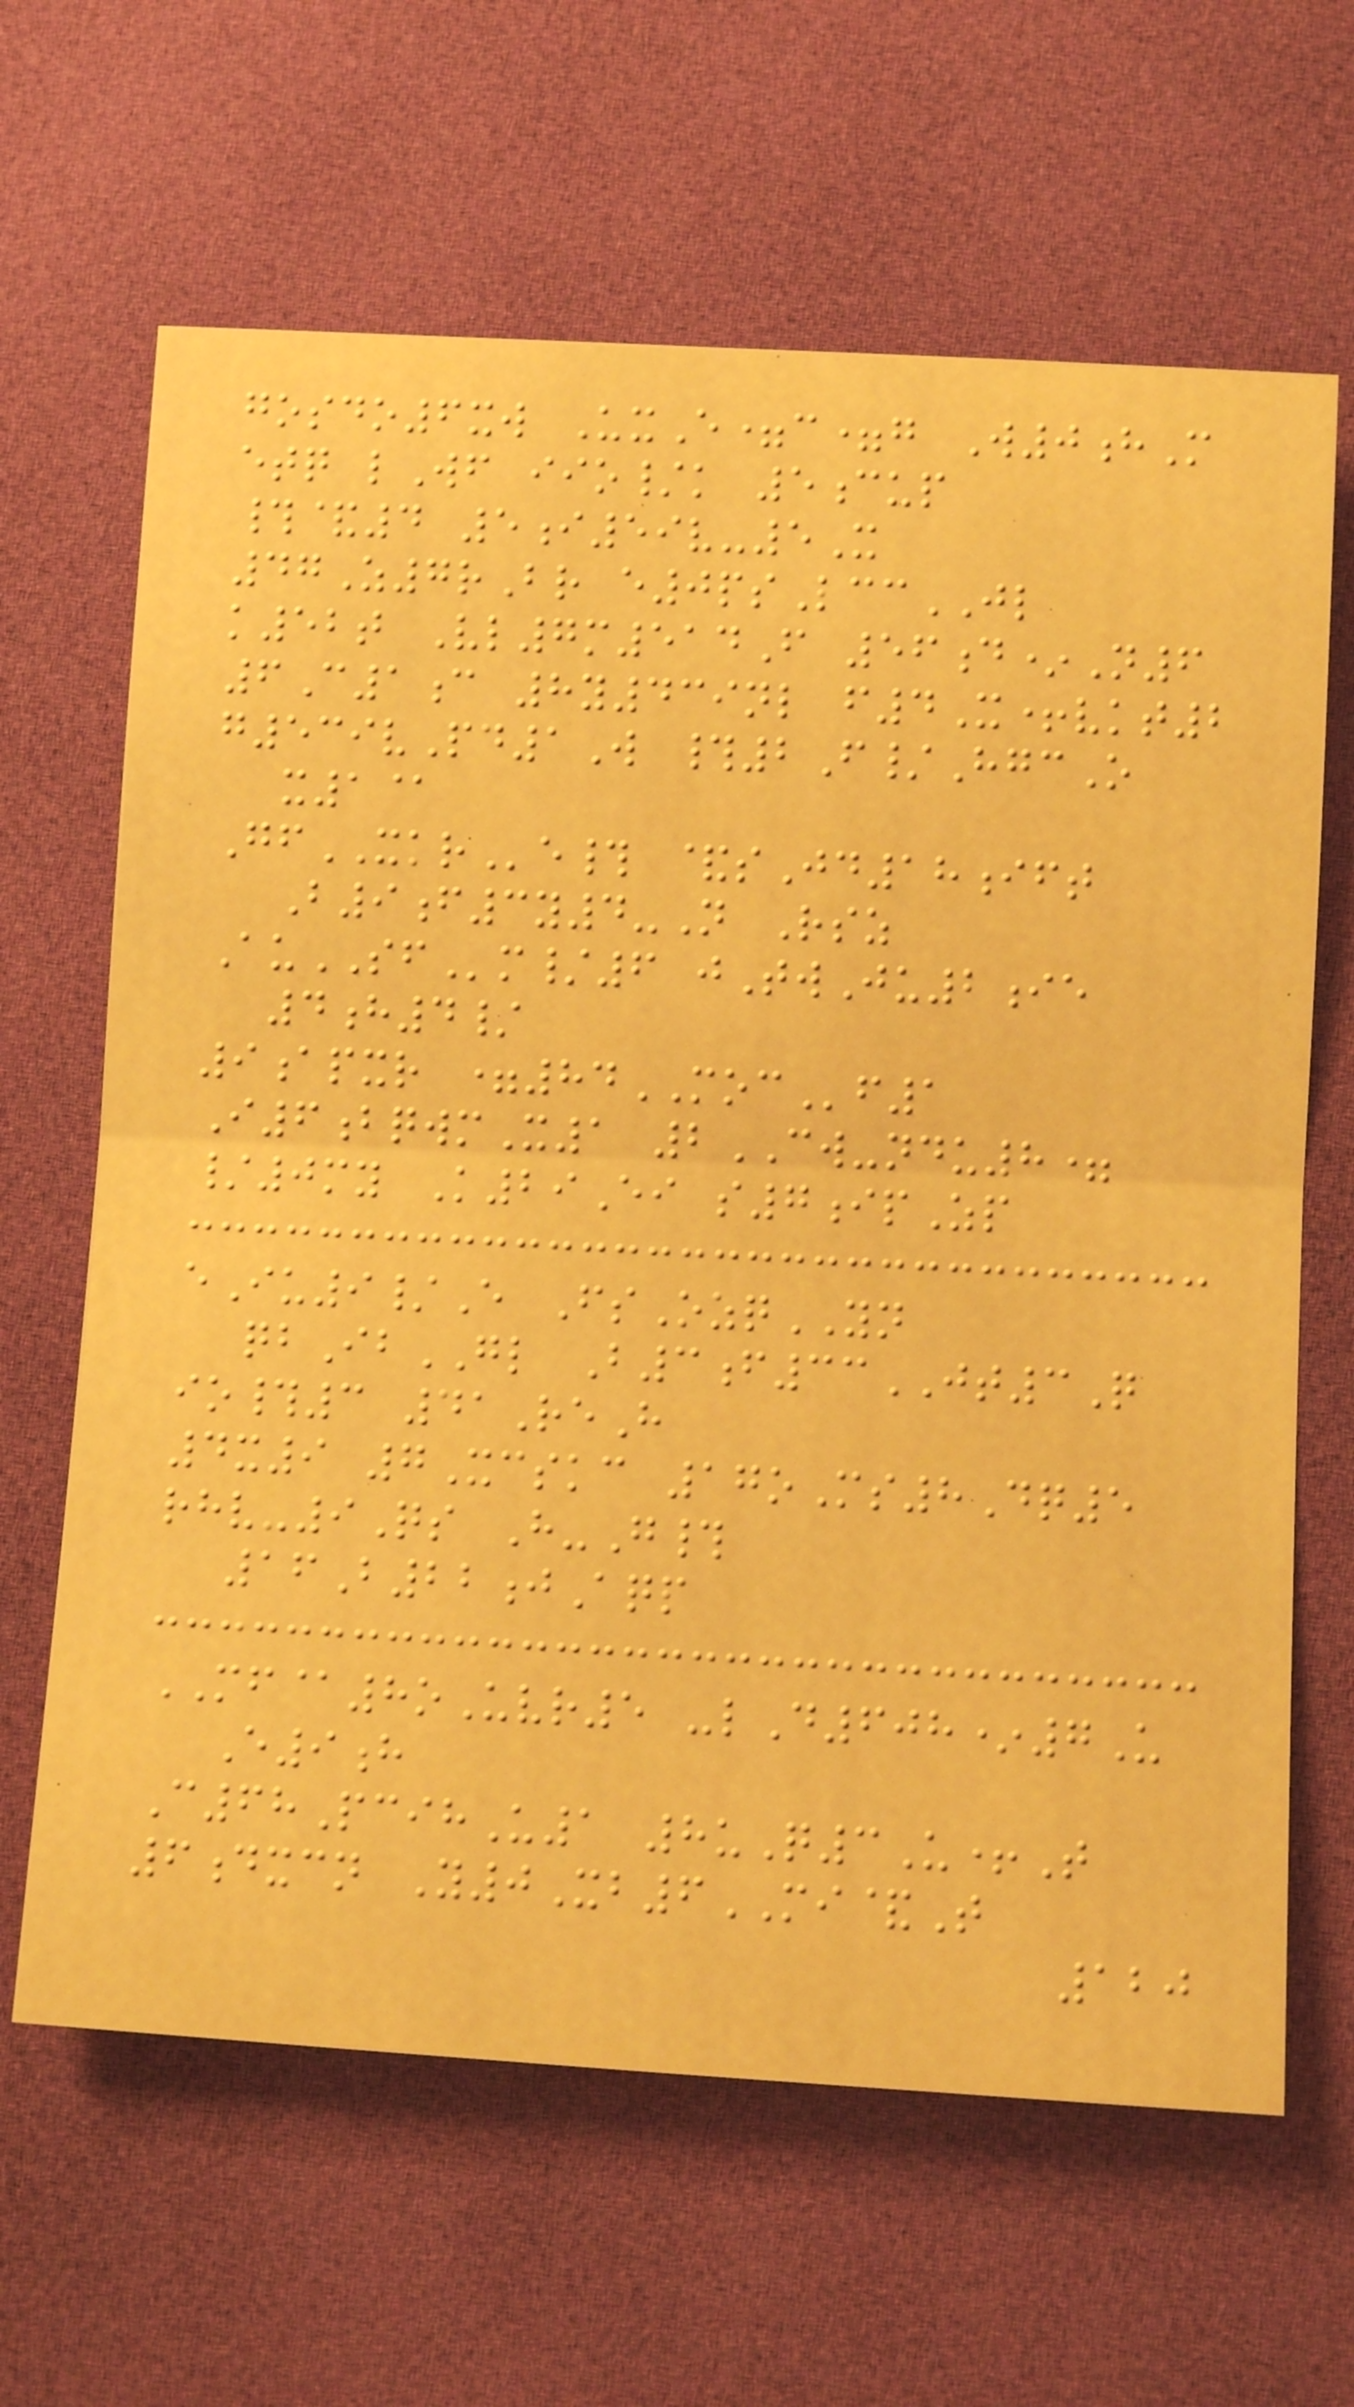gosdo6xw UxE=c=g W0hM
etq lWf iio/k 5cup
#&4 5i59v-5X
47Z7rBr e0psLccJL
k52t Vl7m514F 56d*N6
6C1c 8y439nl f4X+vkt2
g539vPd1W #2F/HgcO
x1@
GfXKRe# &sJd18ift
B9f3y4-N Rsz
AuSFm/6 jTwJu2ie
4h4/
9apxr =84MOCf1
I6bqwmX1 2CW-ndu8=
/0my K29Ei s7ipZp
eIu9/E FsOzqYN
qbIbGL B3f33JT3Q
io#3 41ReH
4x9 7Xcskc 17oMs8Dq5
rhv-9Qs H-G#
16B22jAqp
MF@8oUvr5 -lD608*7U
E9h
C68PcihU1 8uQ3U+T
6dxcn Y0Xb6MI&T
120
